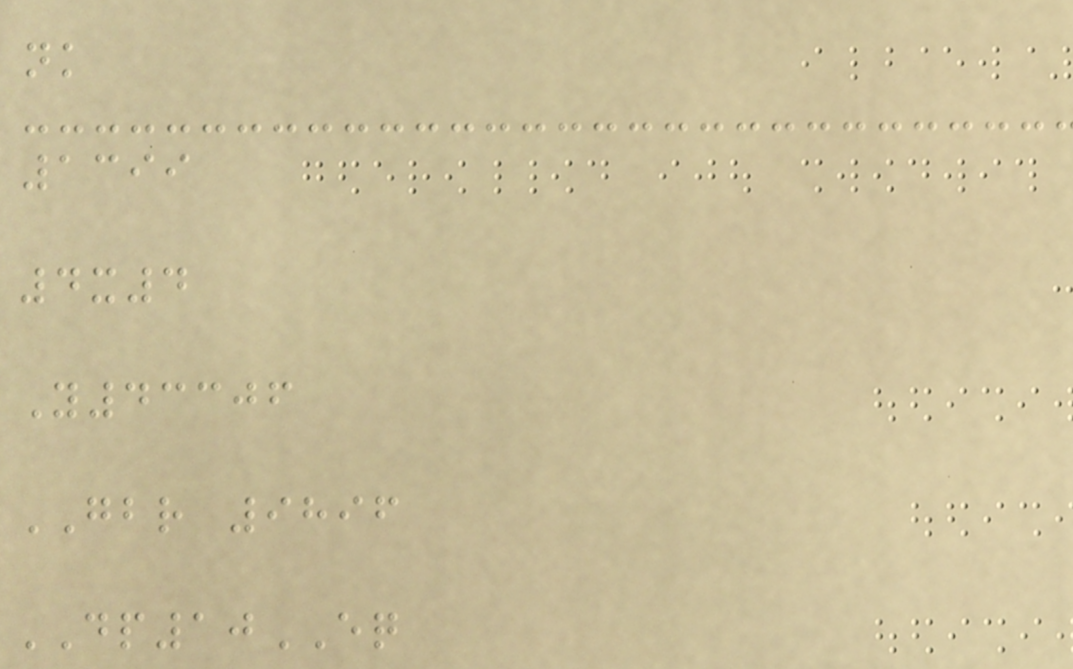nk
1399
4x4
Y43306
GBR 9896
DP10EQ
